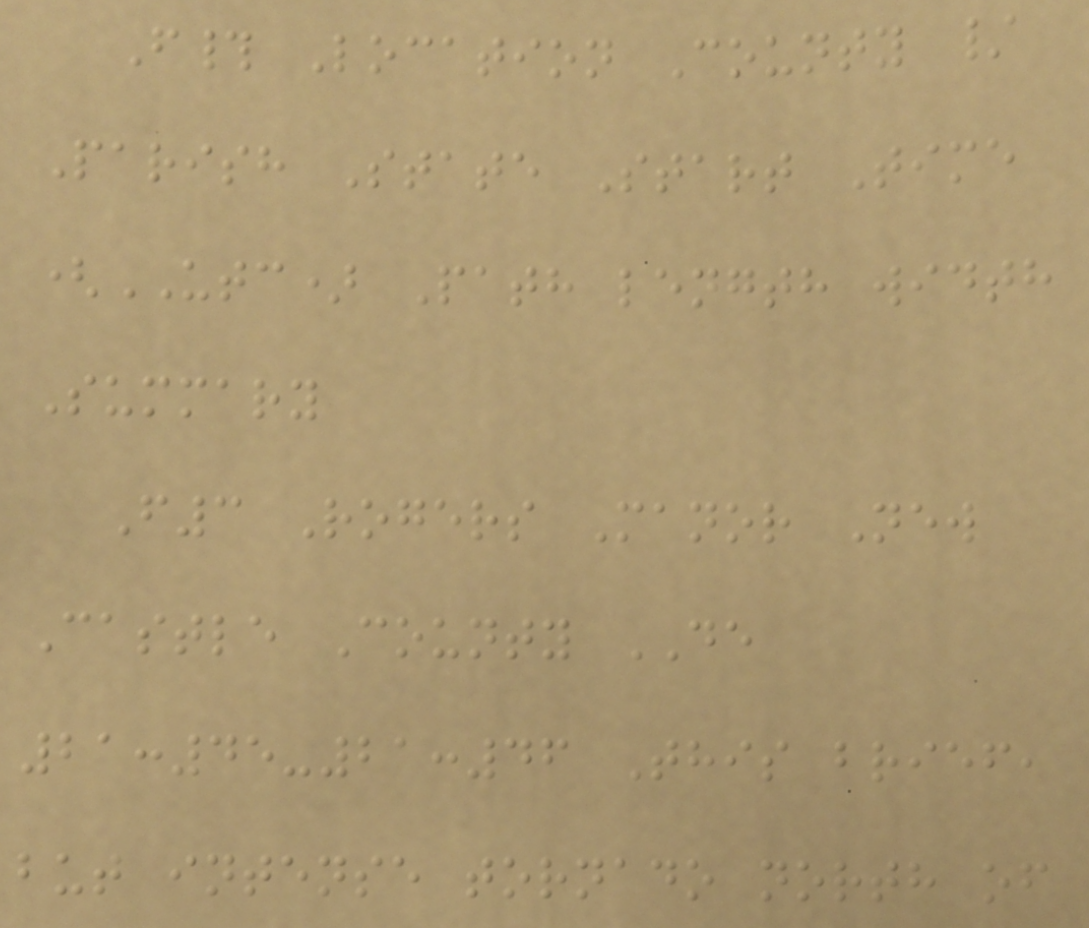F# Location County /
Parish State Start Time
(UTC) Path length width
Summary
F3 Rogers Manor New
Castle County DE
21:45-21:46 This brief,
but intense tornado north of
